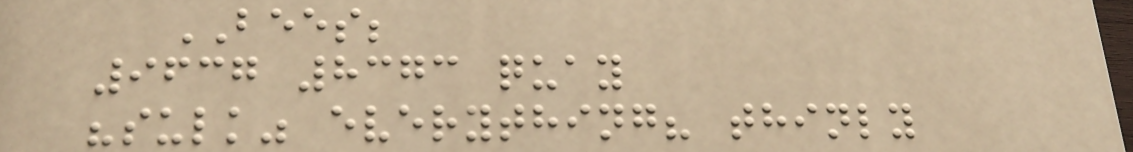BEES;
9637 8373 quay
"sulk" everything? thinly
